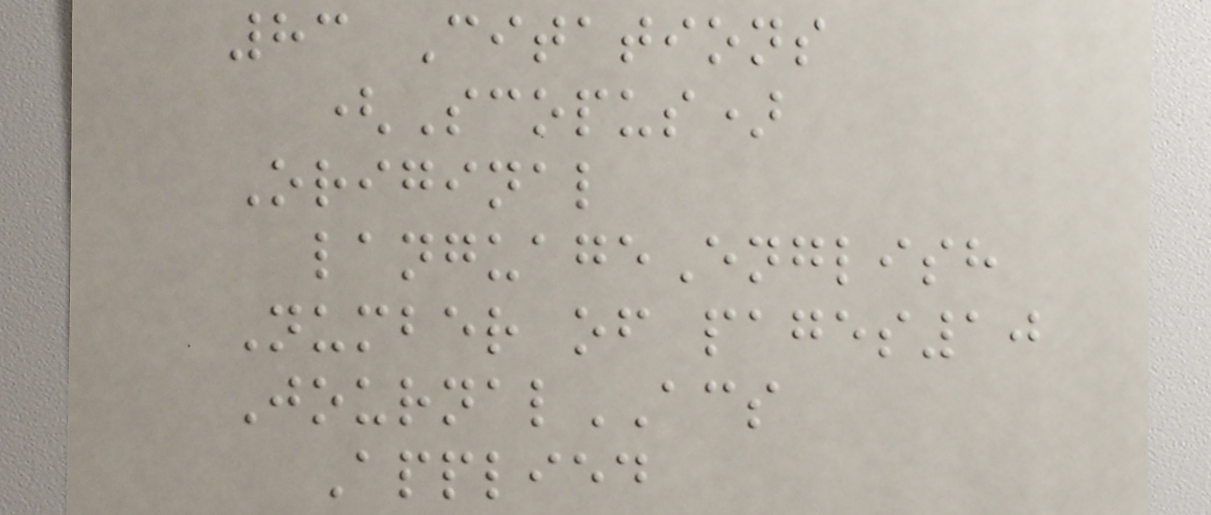83 Citations
(Scopus)
Original
languageEnglish
Number of pages10
JournalACS
Applied
